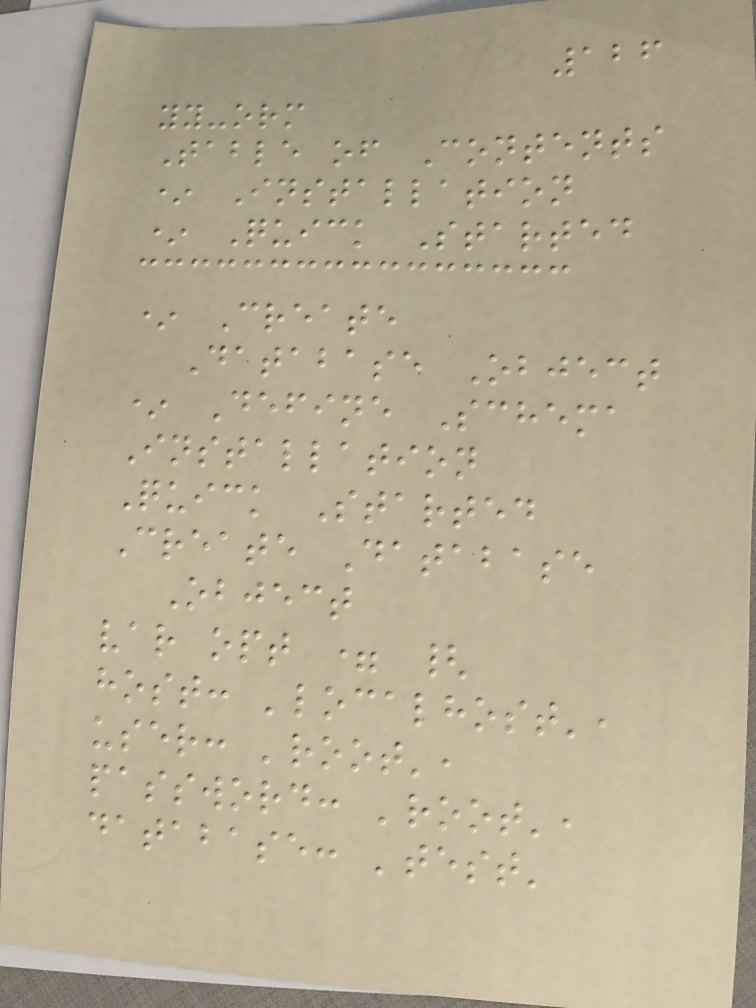126
yy-orm
Table of Contents
* Installation
* Quick Started
* Create
Database Object
* Define Schema
Installation
Quick Started
Create Database
Object
var opt = {
host: 'localhost',
user: 'root',
password: 'root',
database: 'test'
